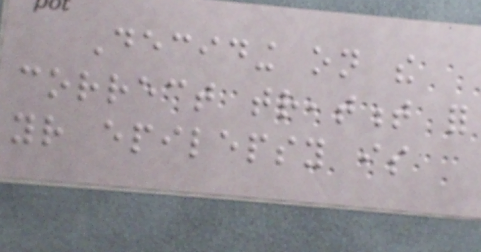Deciding on the
correct treatment for
your epilepsy is
